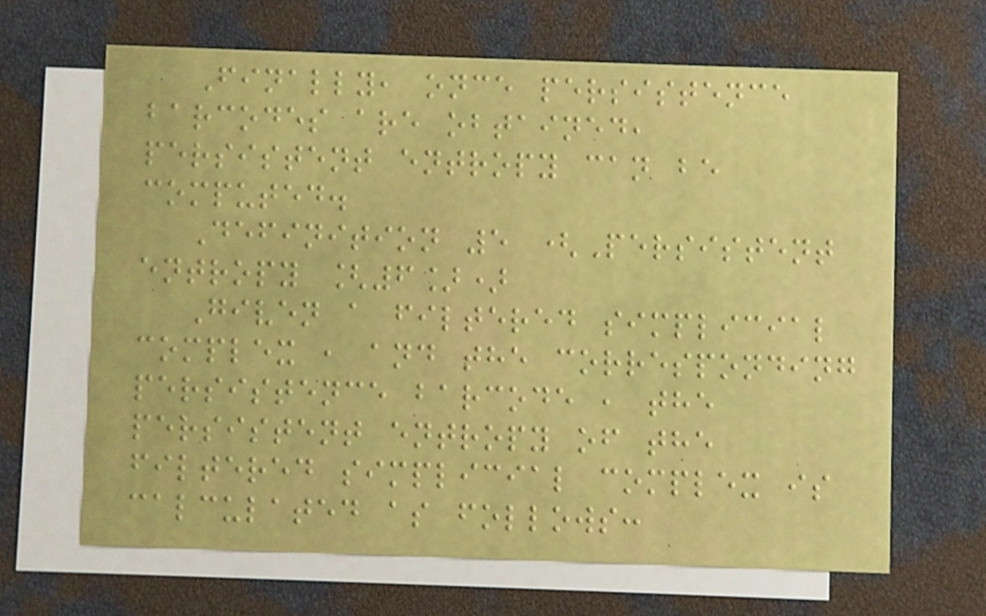Finally, once persistence
barcodes are obtained,
persistent entropy can be
computed.
Definition 5 (Persistent
entropy [6])
Given a filtered simplicial
complex , and the corresponding
persistence barcode , the
persistent entropy of the
filtered simplicial complex is
calculated as follows:
